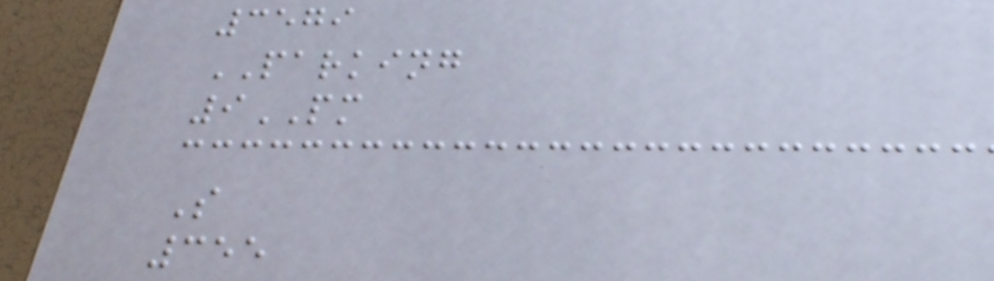3579
PARKING
9PM
S
355
